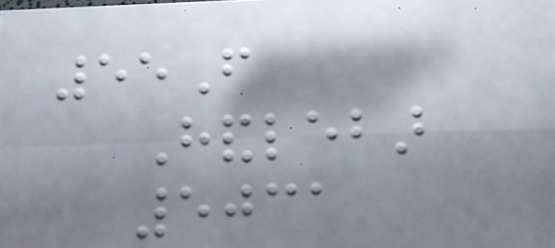55F
Handlebar
5031
